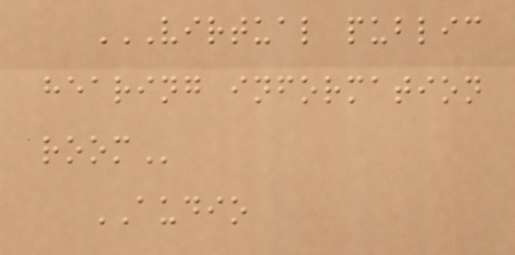VIRTUAL PUBLIC
HEARING INFORMATION
ROOM
AUDIO
